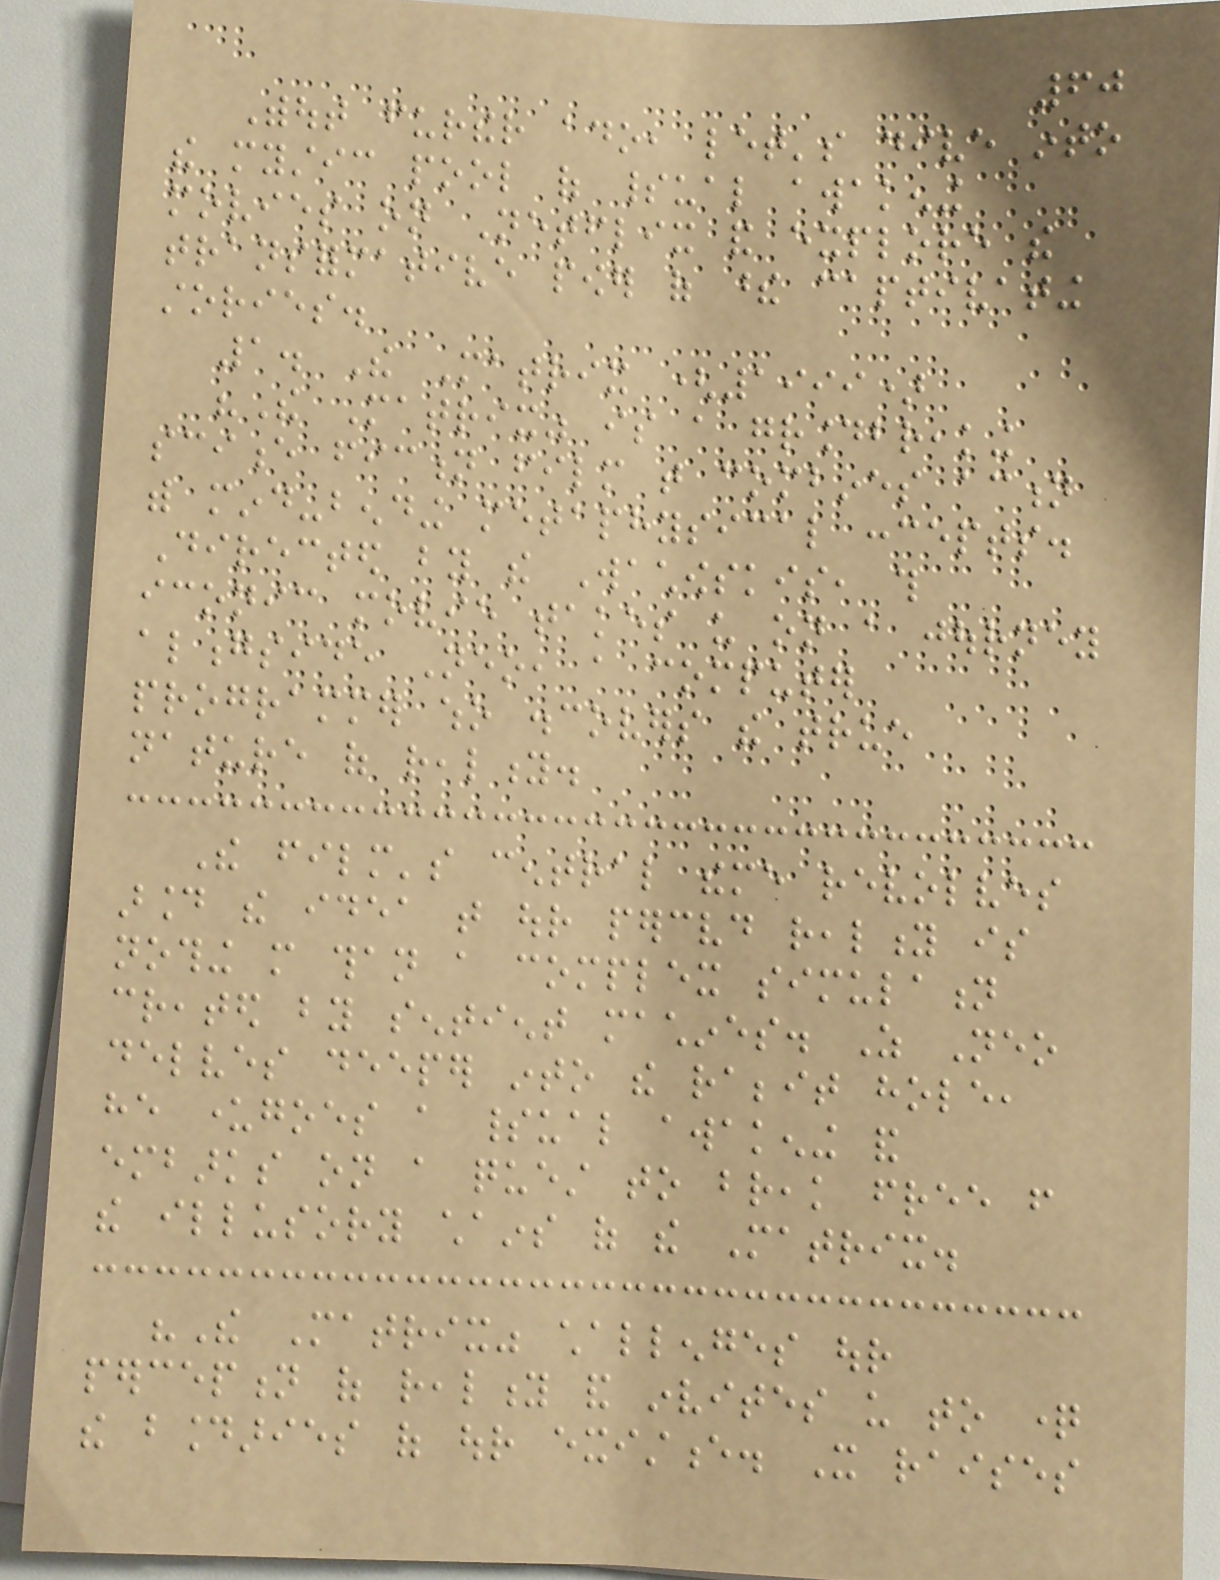60
Without further ado, let's dive into
the mystic pool of spiritual awakening
movies on Netflix and explore the
transformative power of these captivating
stories.
1. The Matrix (1999)
"The Matrix" is a groundbreaking
science fiction film that combines action
with mind-bending metaphysical concepts.
Directed by the Wachowskis, this
iconic movie takes us on a journey
alongside Neo, a computer
programmer who discovers the true
nature of reality.
The film's central theme revolves
around the idea that our perceived reality is
nothing more than a complex simulation
created by sentient machines. As Neo
delves deeper into the rabbit hole,
he undergoes a spiritual awakening and
embarks on a quest to break free from
the illusory chains of the Matrix.
"The Matrix" challenges our
perception of reality and invites us to question
the boundaries of our existence. It raises
